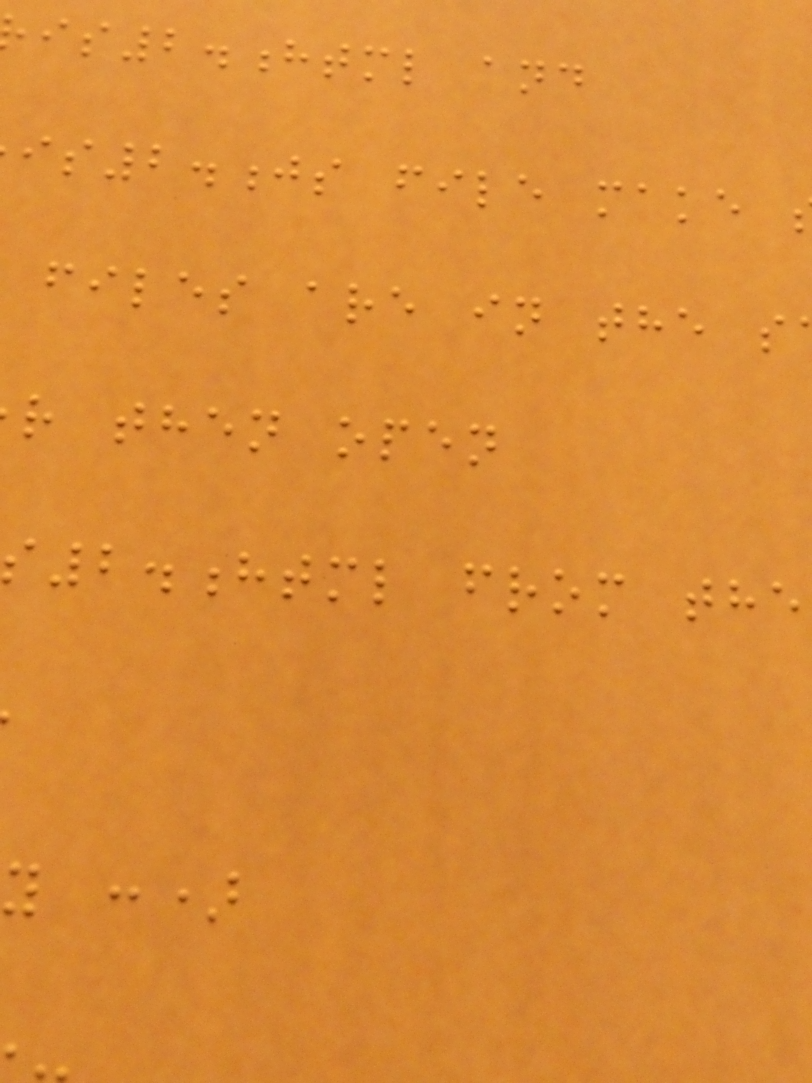is2.html and
is2.js file make
files are in the s
r then open
2.html from the
y :)
